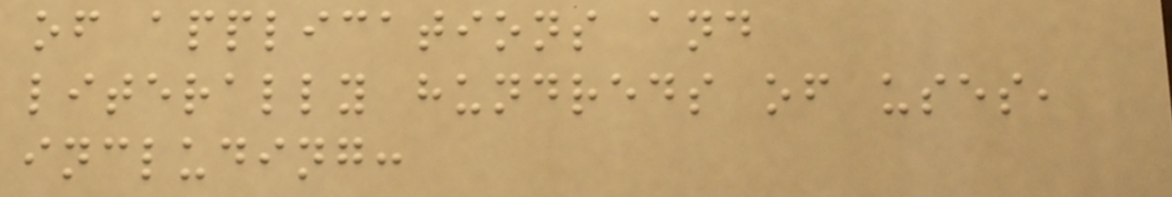of applications and
literally hundreds of uses,
including:
